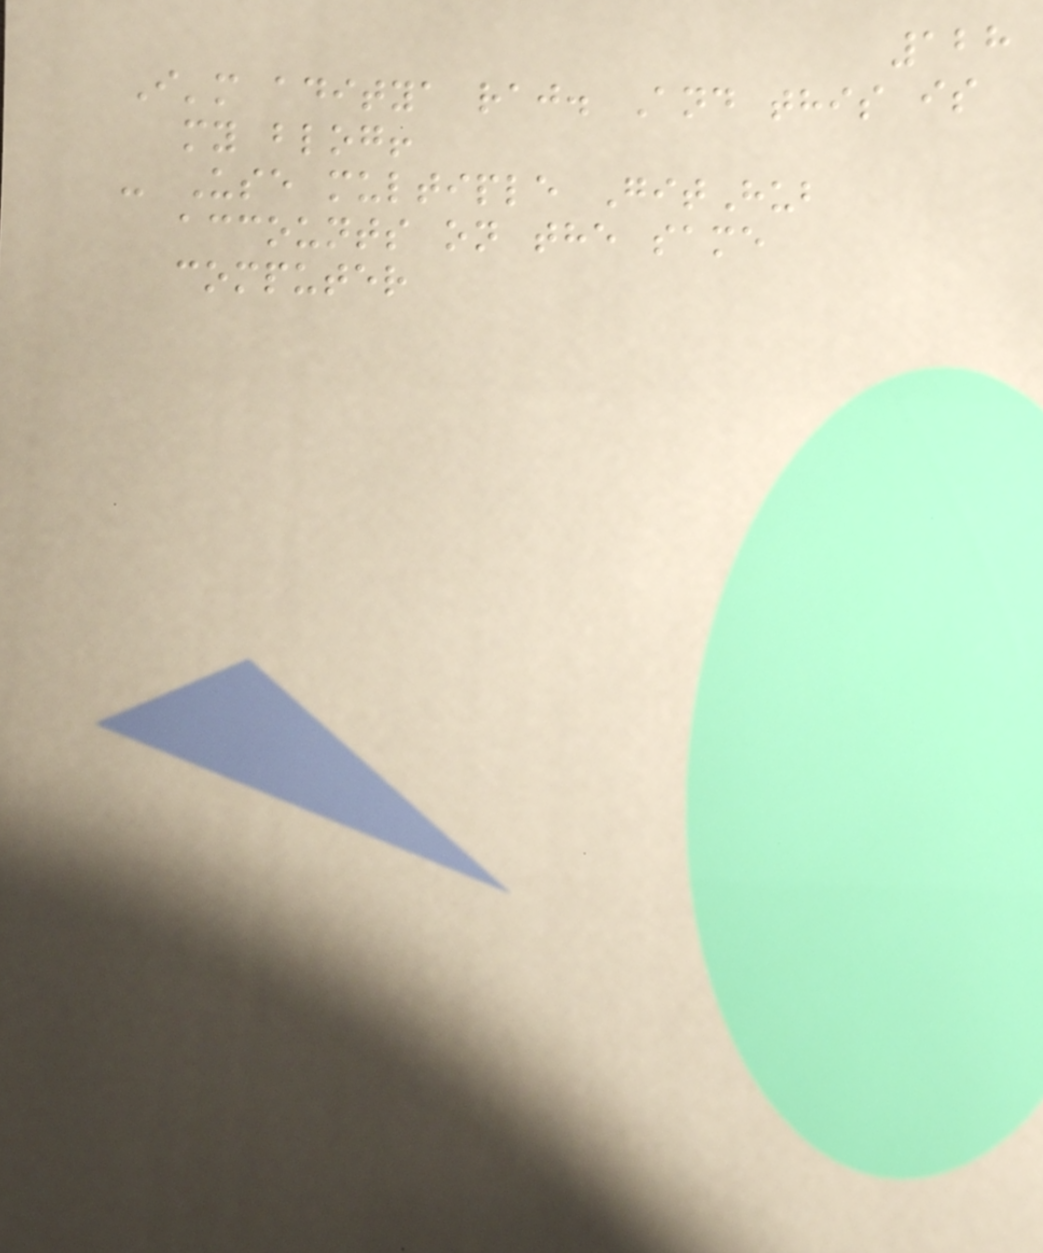128
I'm aditya raj. And this is
my blog!
- Use multiple GitHub
accounts on the same
computer
